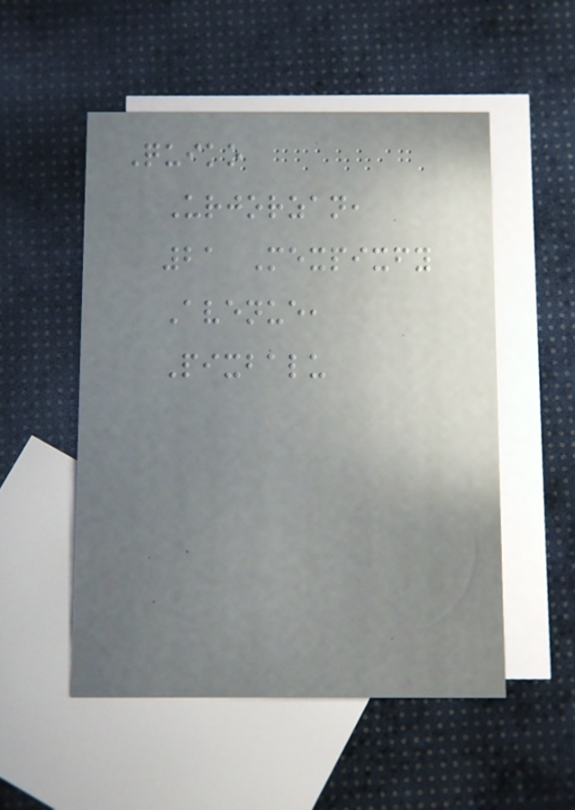Quiko
Urjorzan,
21 Mexpixfy
Avenue,
Pixbalu
